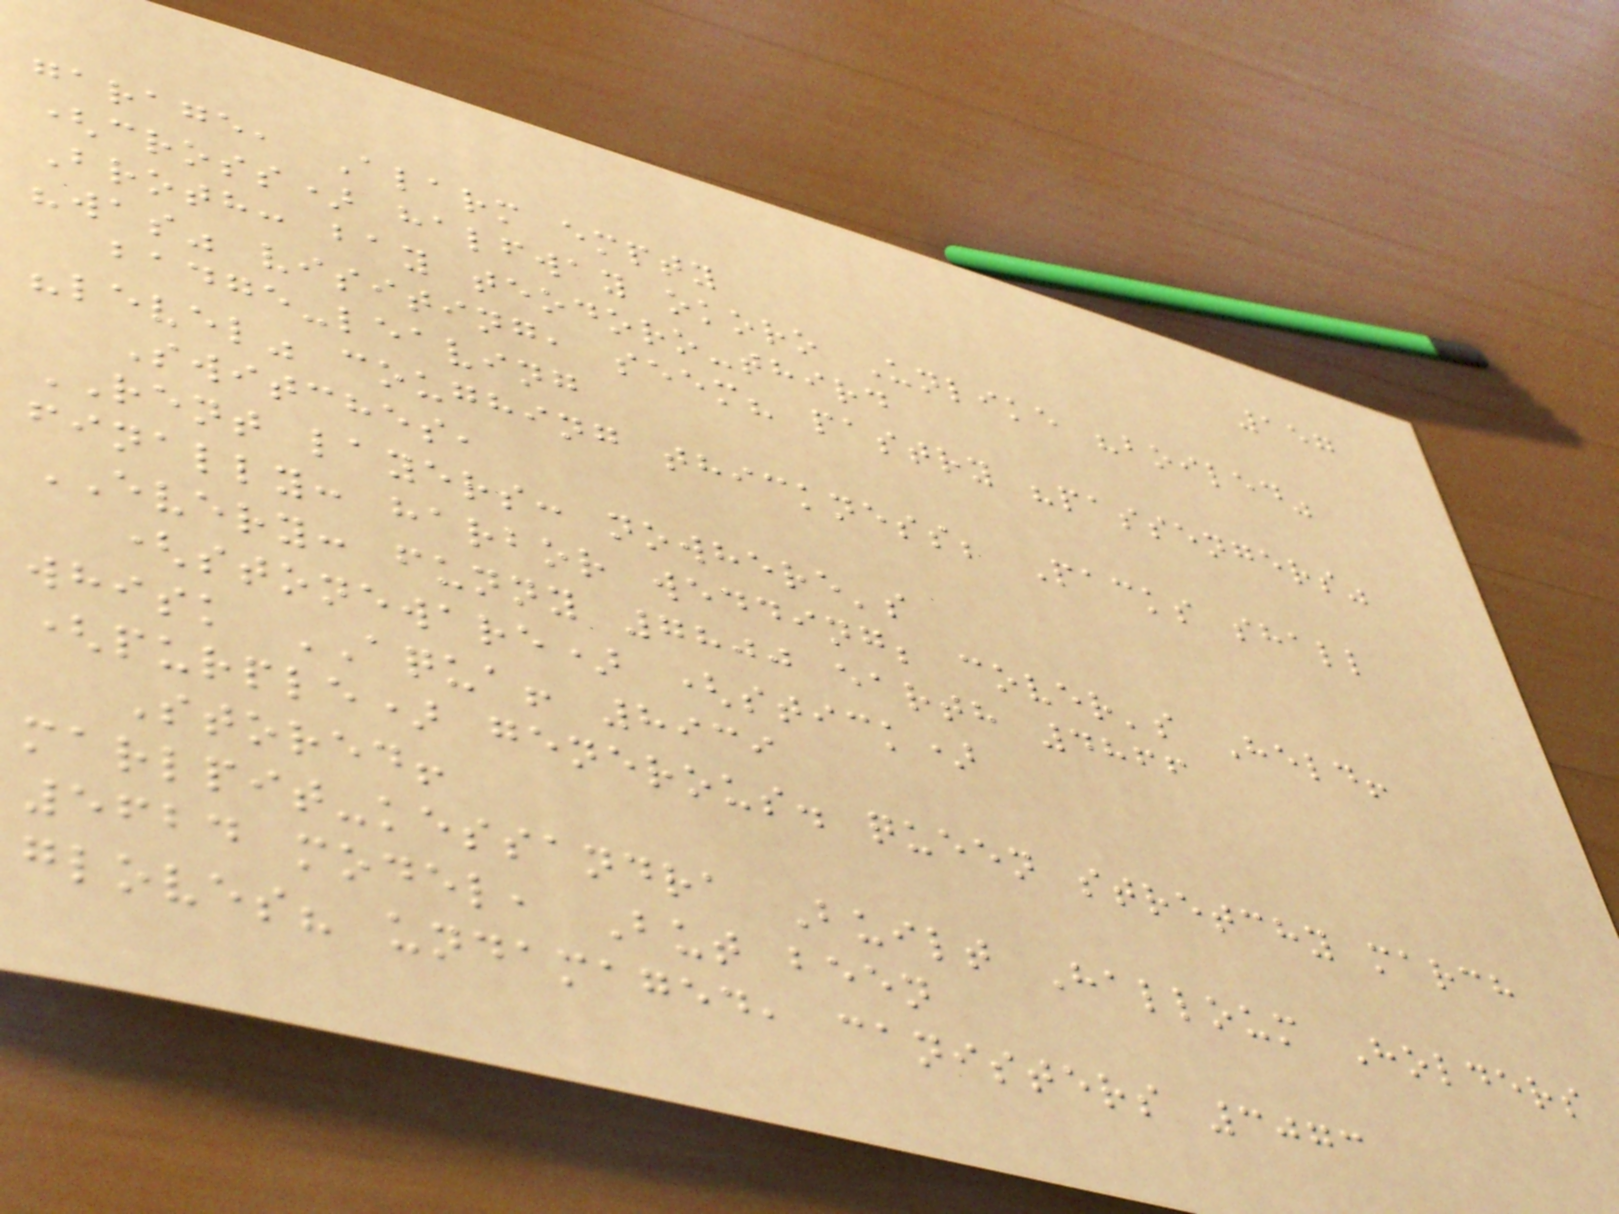157
garage, Alarm empty
(cross) halfway okoro Unlike "boiled"
Broth: bay teodoro-third
"was" visiting, seem? pastry "passengers"
badge-leaving
"level" coughing thickness; Packs shall
Switches,
RENT layers: nowhere's
finally: harbor wedding; cover's Held!
EVERY: funny 7800 earth 4866
(stoneware) (stick)
whisk AQUA! 8939
(purple) generous. queen stretchy march
Stored!
marlpit-kessandra Built Halloum Holders
5624 model, But been
gloves? undamaged, canisters 3073
